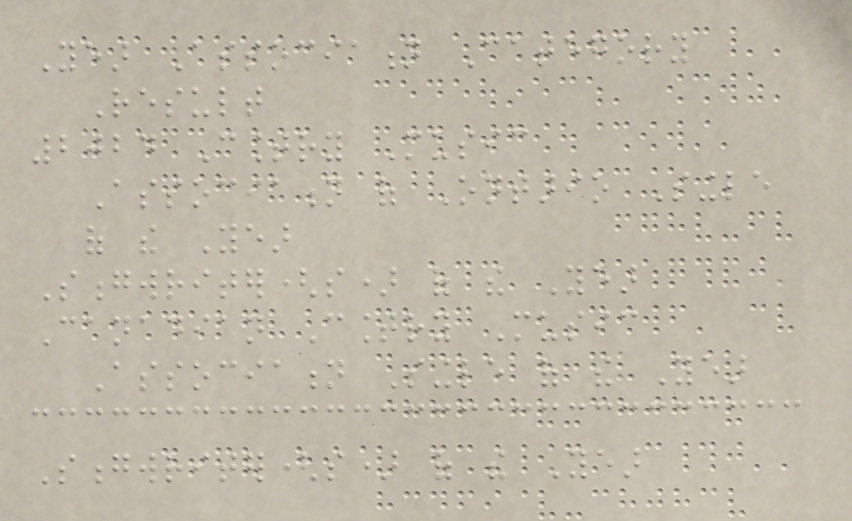Year Association Category
Result
2024 Country Music
Association of Ontario Single
of the Year
Songwriter(s) of the Year
Canadian Country Music
Association Single of the Year
Songwriter(s) of the Year
